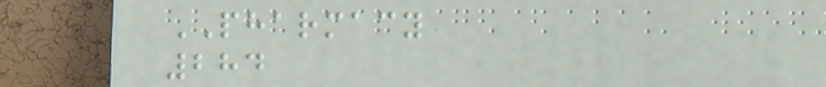PHARMACY
284
